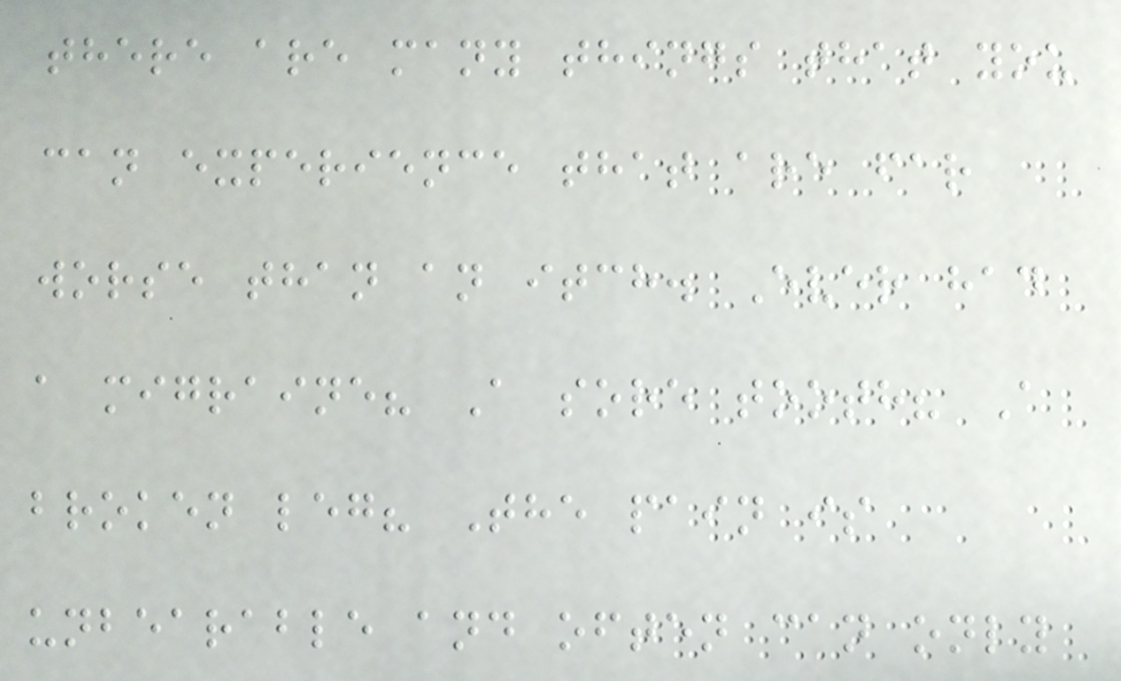there are many things that you
can experience that are far
worse than an itch. Ever had
a migraine? A sore tooth? A
broken leg? The pain is
unbearable and often can only
